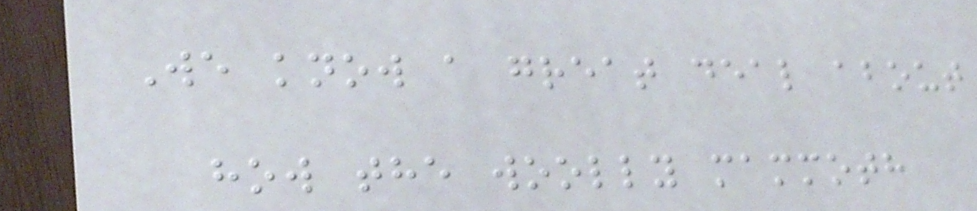We know a great deal about
how the woolly mammoth
